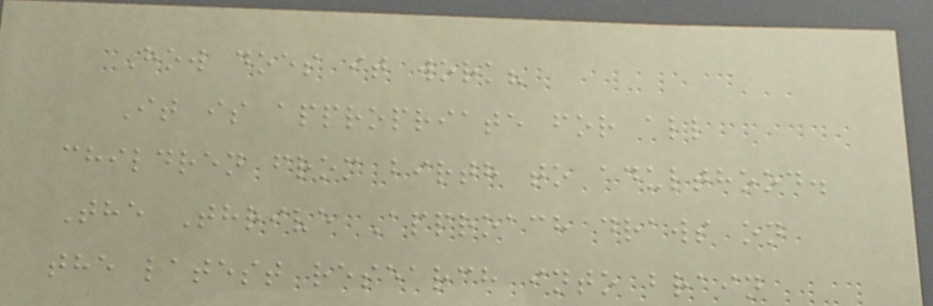How does it work?
It is appropriate for all
children from birth to adulthood.
The Thrive Approach draws on
the latest research into brain
